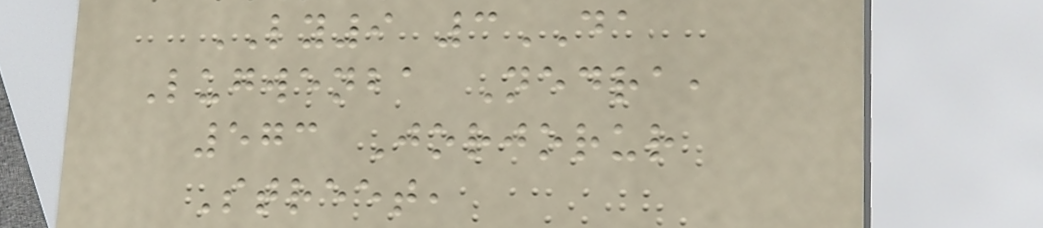LY9 3DA
Lugwenba Nedra,
573 Jorjorur
Street,
